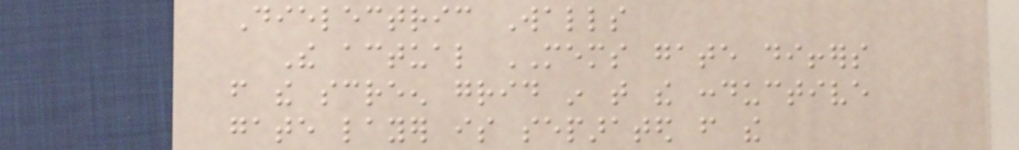Dielectric Walls
The actual MEMS gate differs
from the screen grid in that the conductive
gate layer is separated from the
